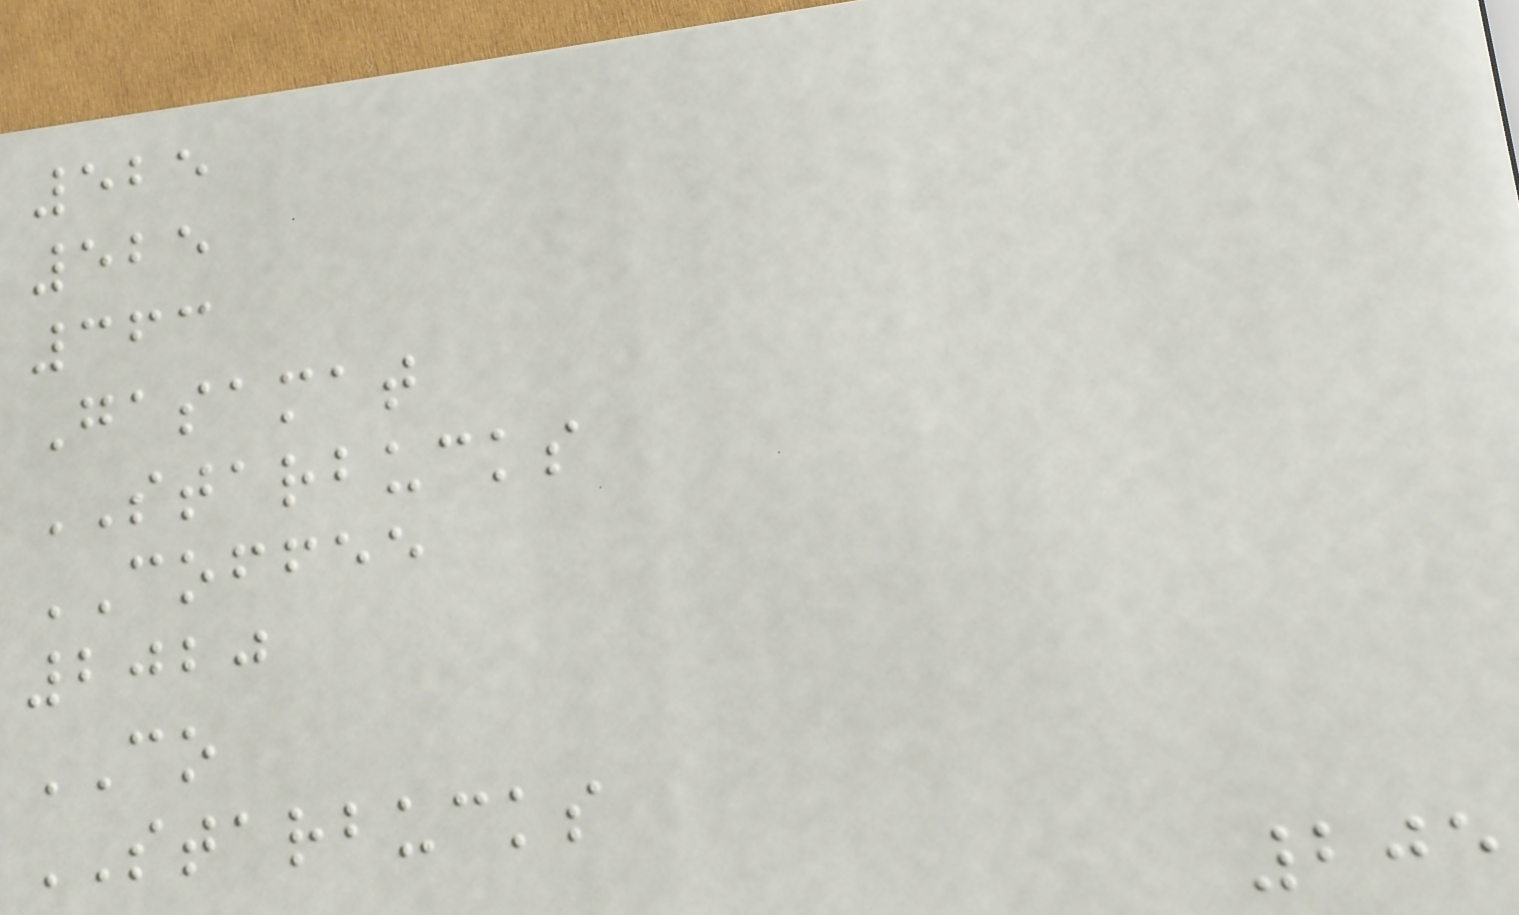525
525
363
Gasamat
STARBUCKS
COFFEE
2020
CO
STARBUCKS
205
